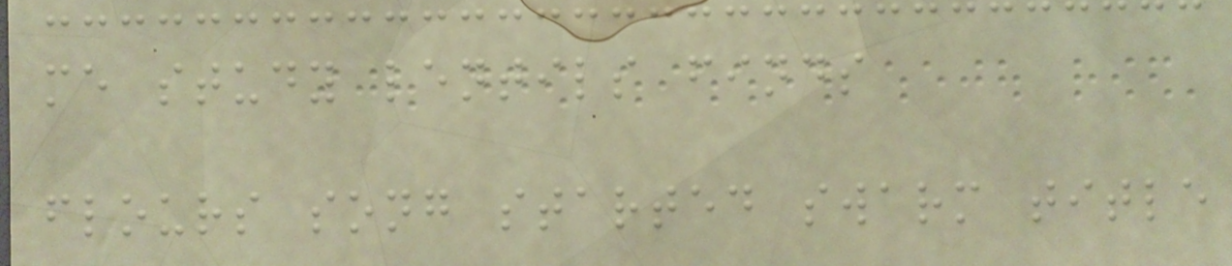me study lentils finds
flours song started swarm title
